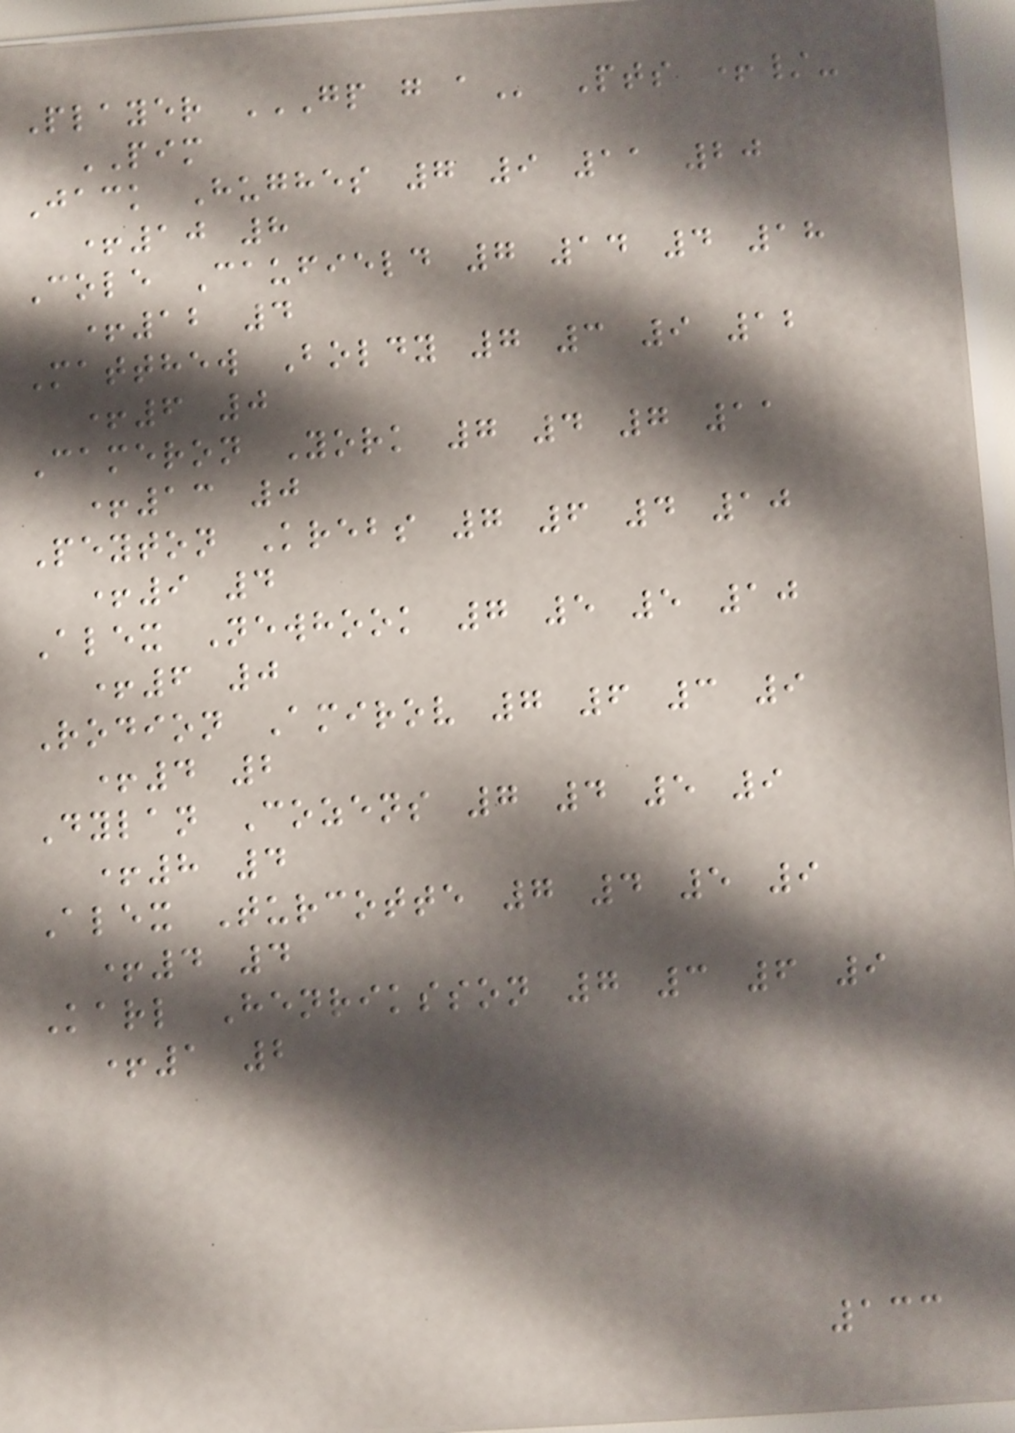Player GP G A Pts +/-
PIM
Jack Hughes 7 9 11 20
+10 8
Cole Caufield 7 14 4 18
+12 4
Matthew Boldy 7 3 9 12
+6 0
Cameron York 7 4 7 11
+13 0
Peyton Krebs 7 6 4 10
+9 4
Alex Newhook 7 5 5 10
+6 0
Rodion Amirov 7 6 3 9
+4 2
Dylan Cozens 7 4 5 9
+8 4
Alex Turcotte 7 4 5 9
+4 4
Karl Henriksson 7 3 6 9
+1 2
133
